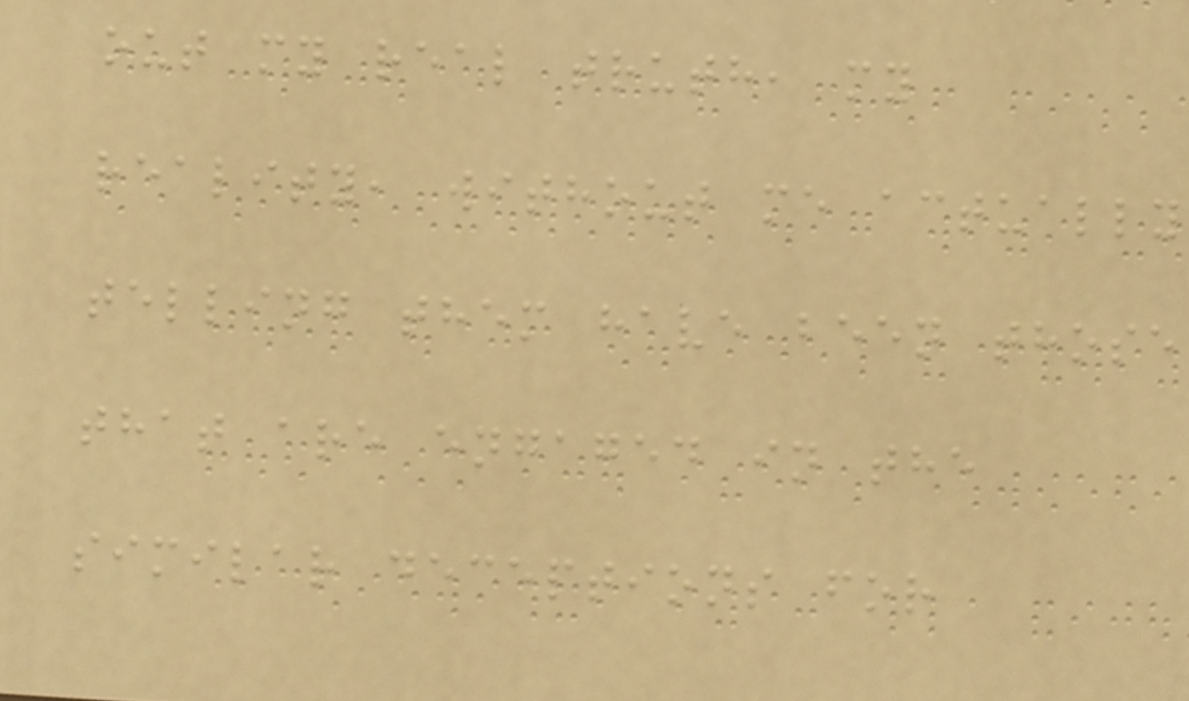out my real truth, my
reality, without me actually
telling them have been those
that are engaged in the
similar deceptions for
